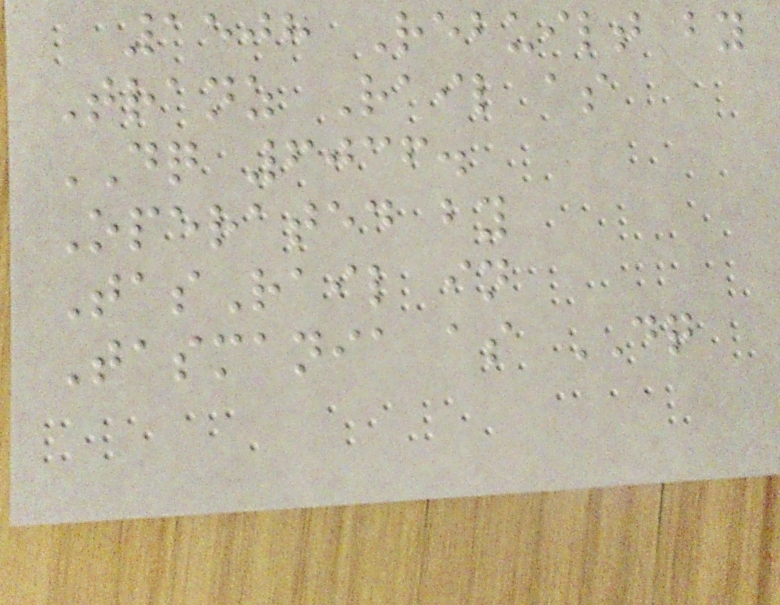1508 Rebuilt by
Tranz Rail as
DQ 6036.
Operated by
TasRail in
Tasmania as DQ
